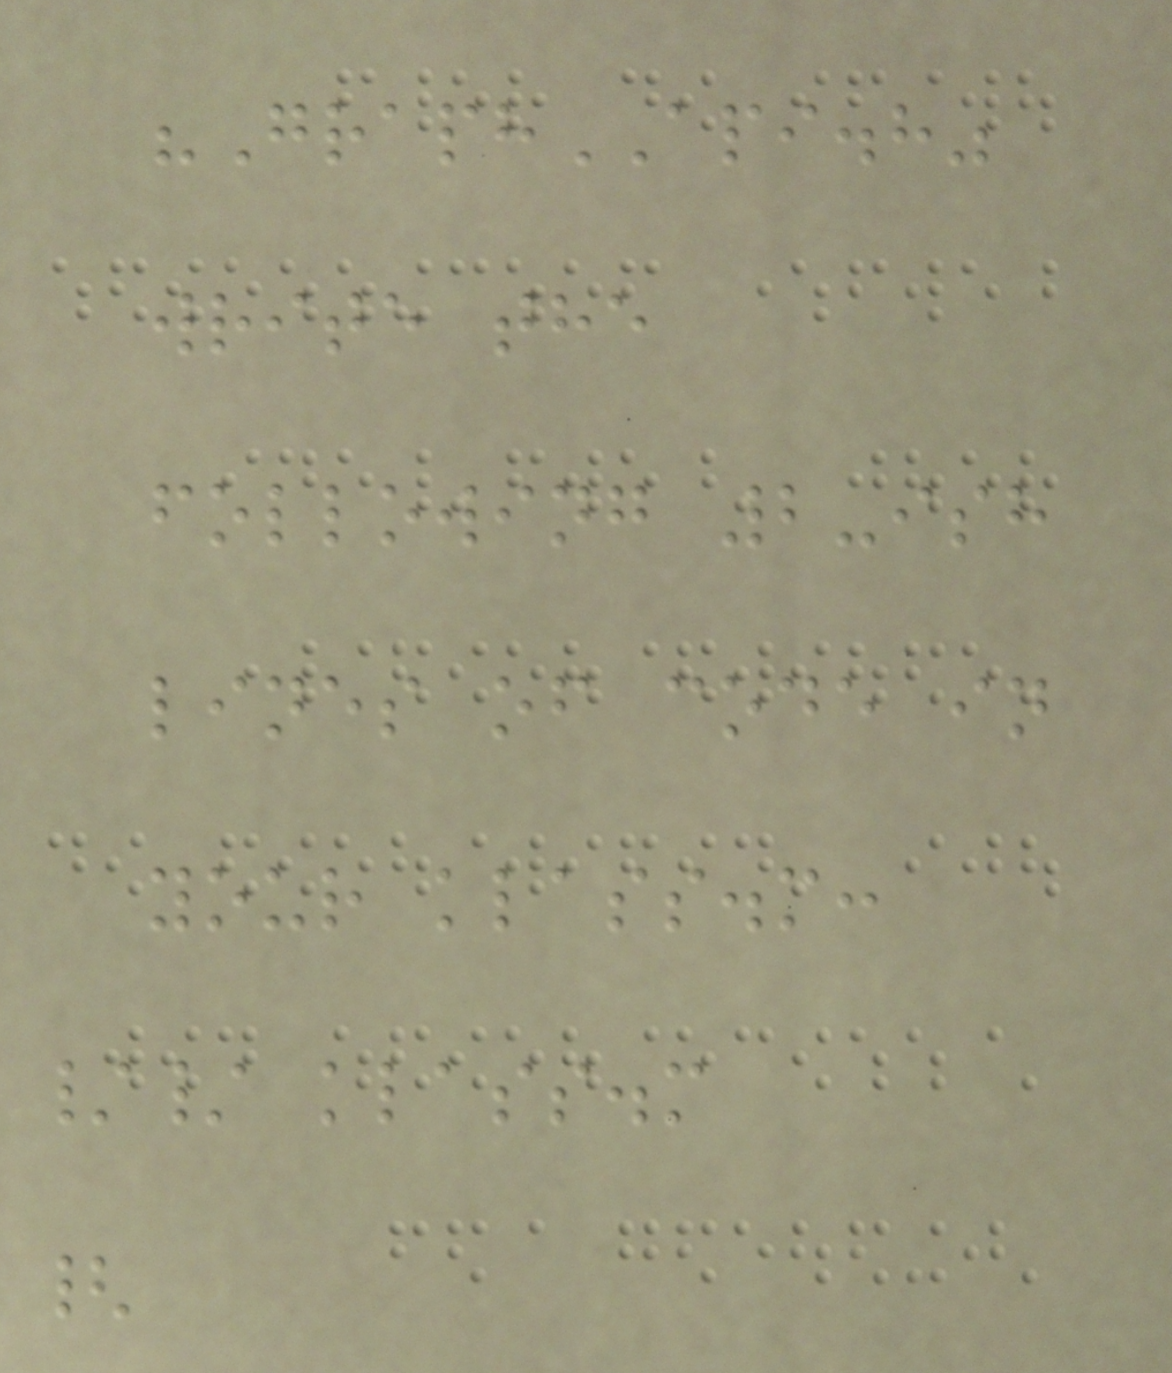"GraphAPI.h"
write the
following 2-ish
lines of code in
your klass.m:
// klass.m
{
